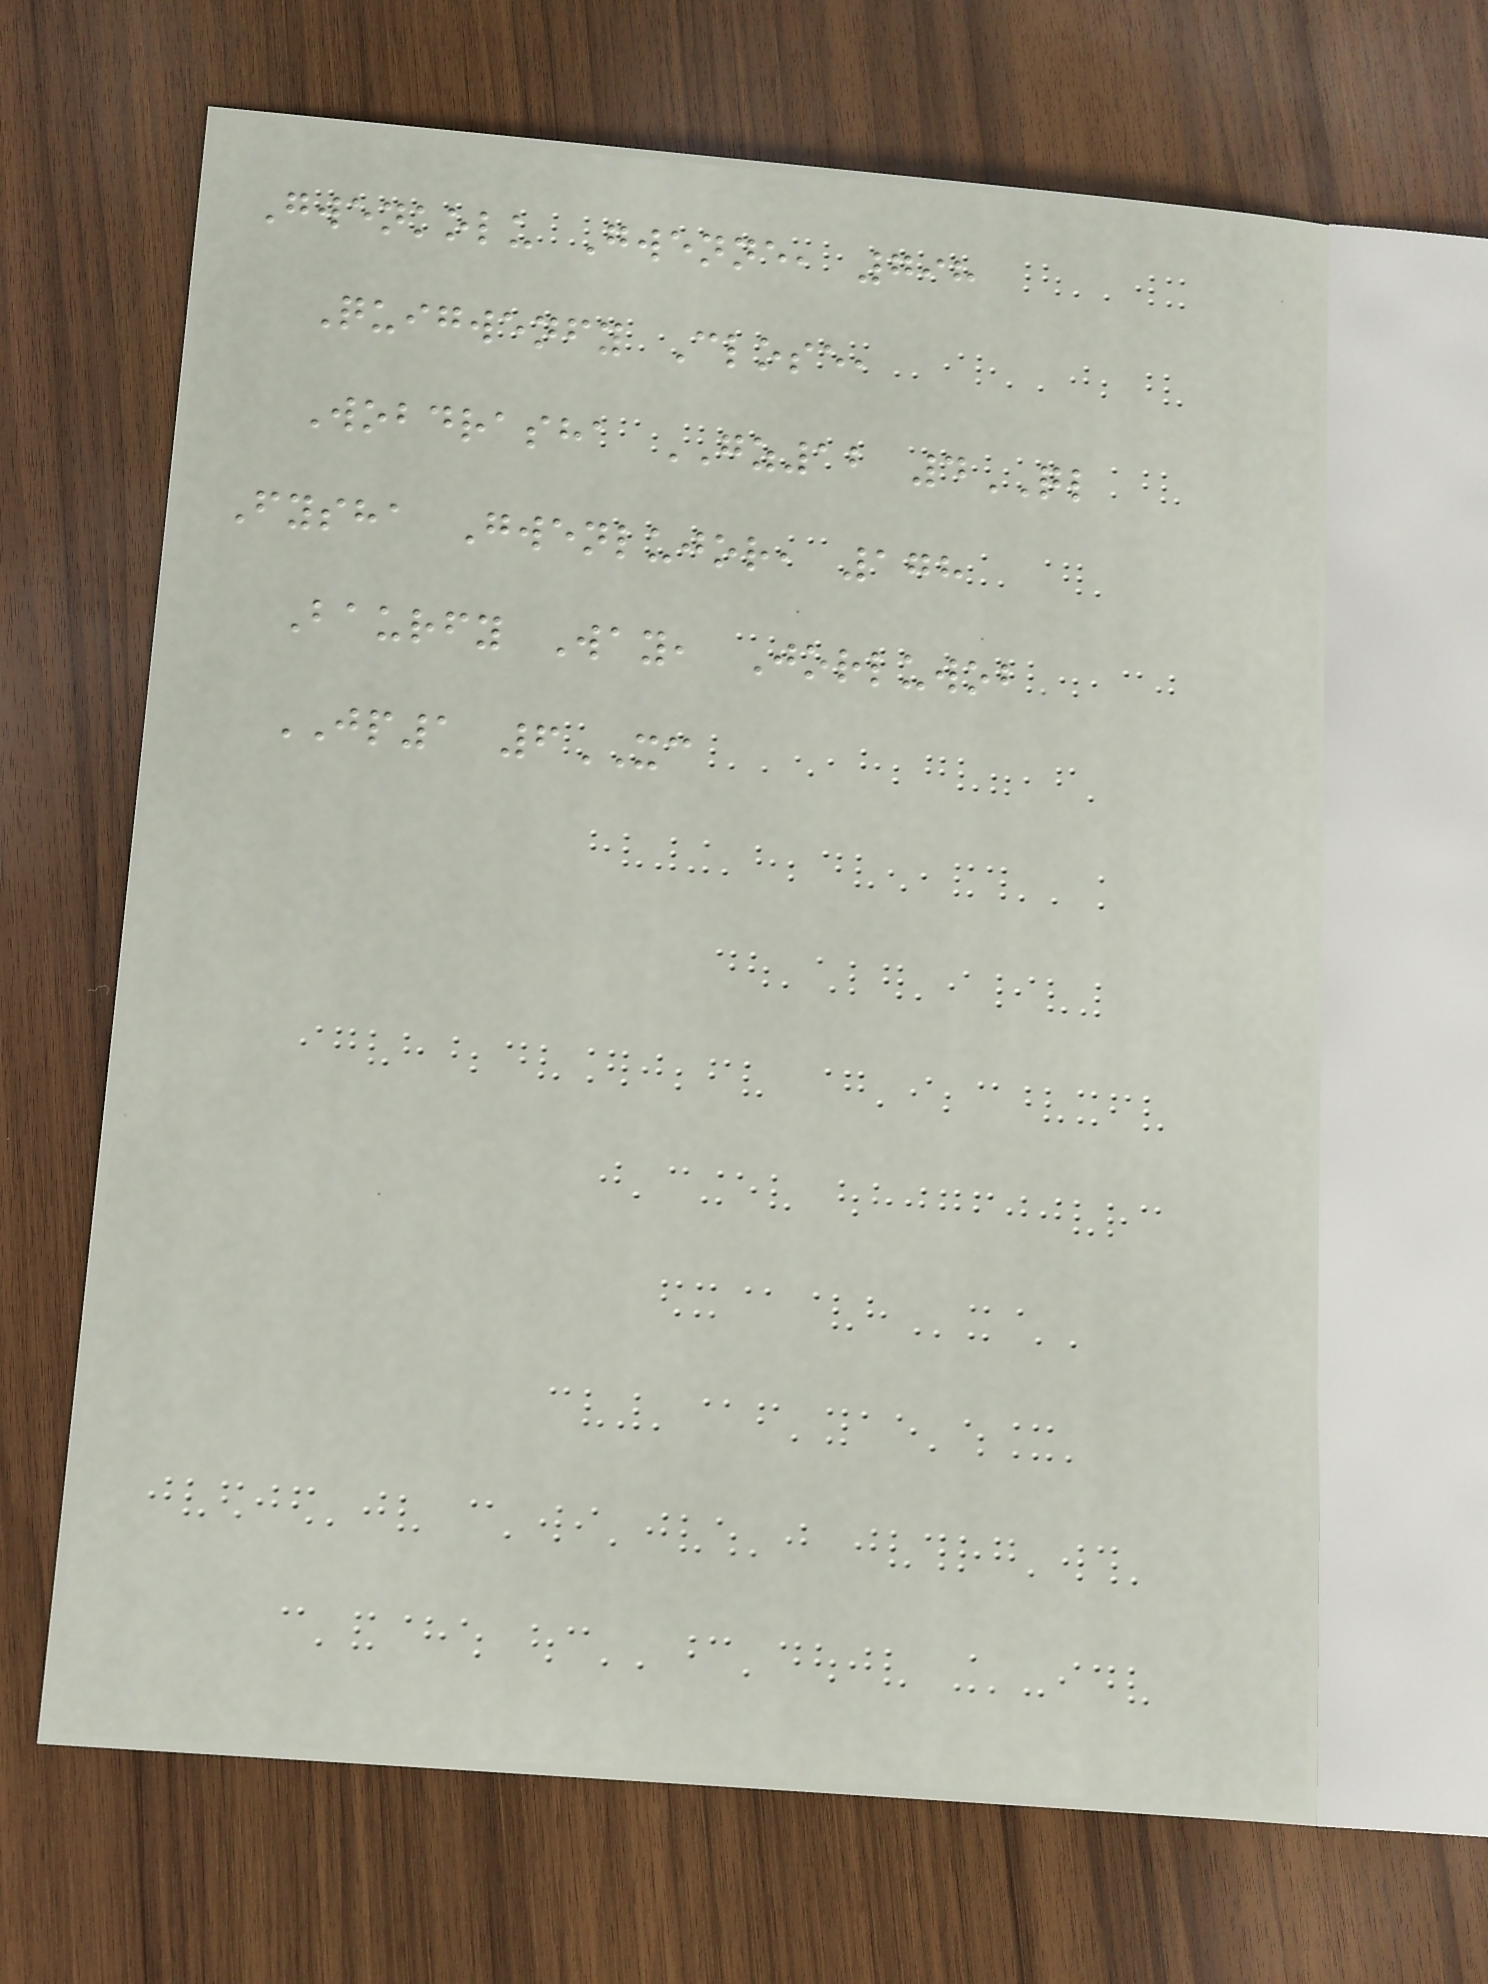Gwenkolu Gwenne, 798
Quigwenfy Close,
Wobdrasha GZ12 4QL
Fysha Gwenlujor, 178
Baurfy Way, Jorluwob
JP1 6XC
